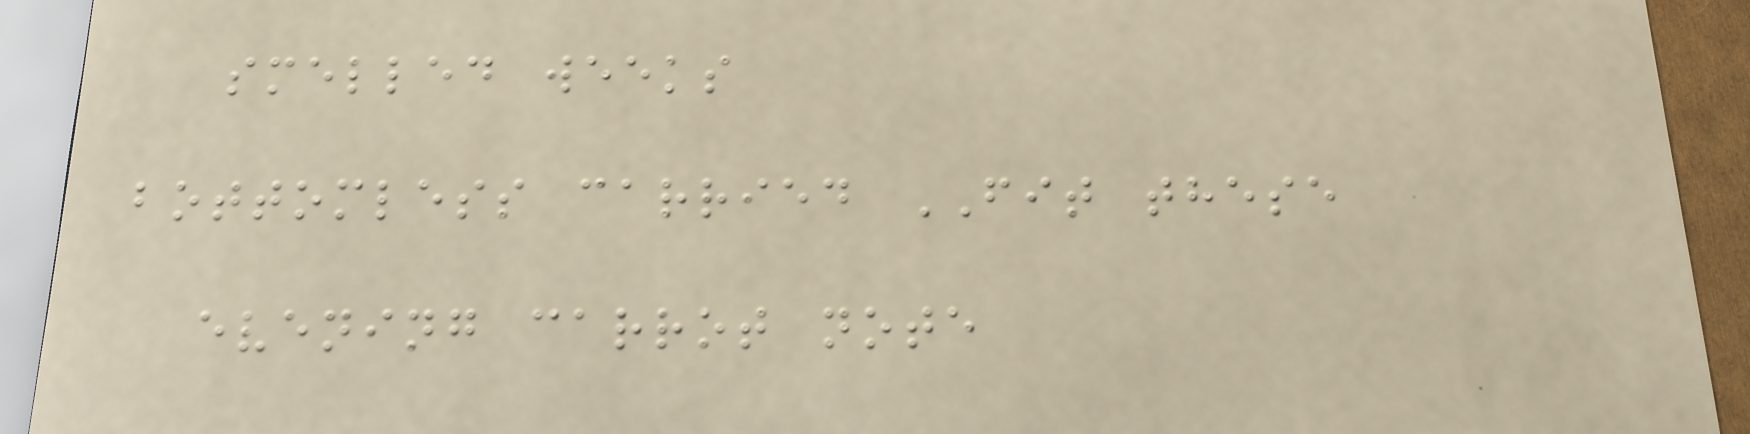smelled weeks
bottomless carried FIT these
evening carrot note
